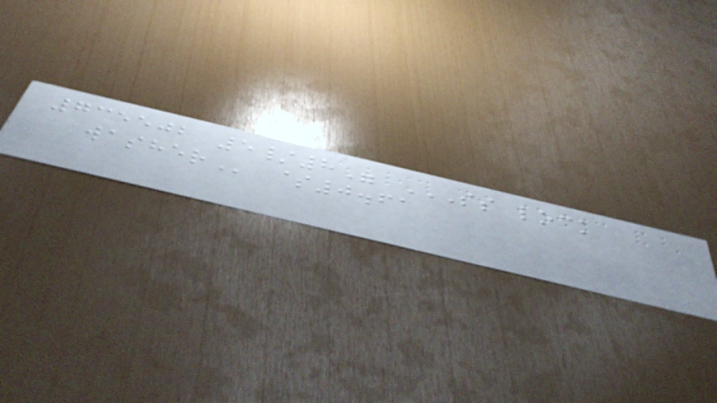735502 5/8" SS LOCK
WASHER $0.61
